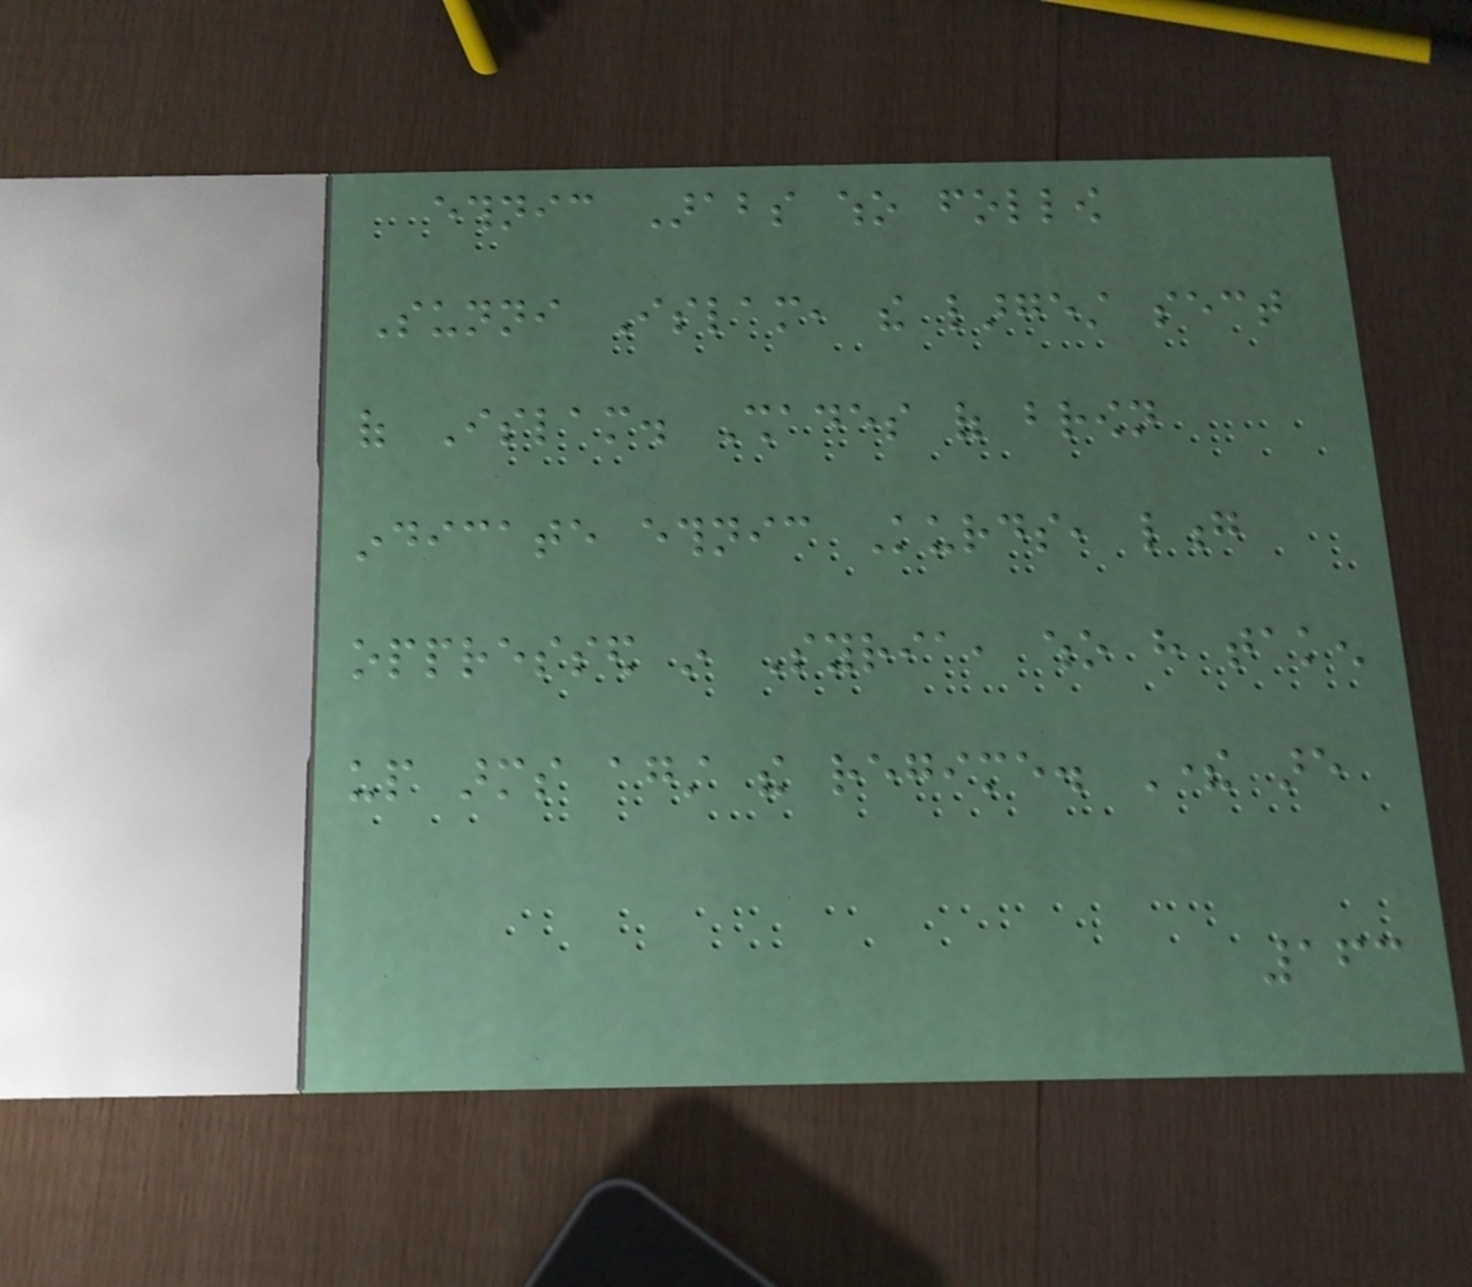ethnic Arabs who follow
Sunni Islam, the largest sect
of Islam. Shades of brown
indicate ethnic Kurds, long
oppressed in Syria, who have taken
up arms against the regime. There are
163
